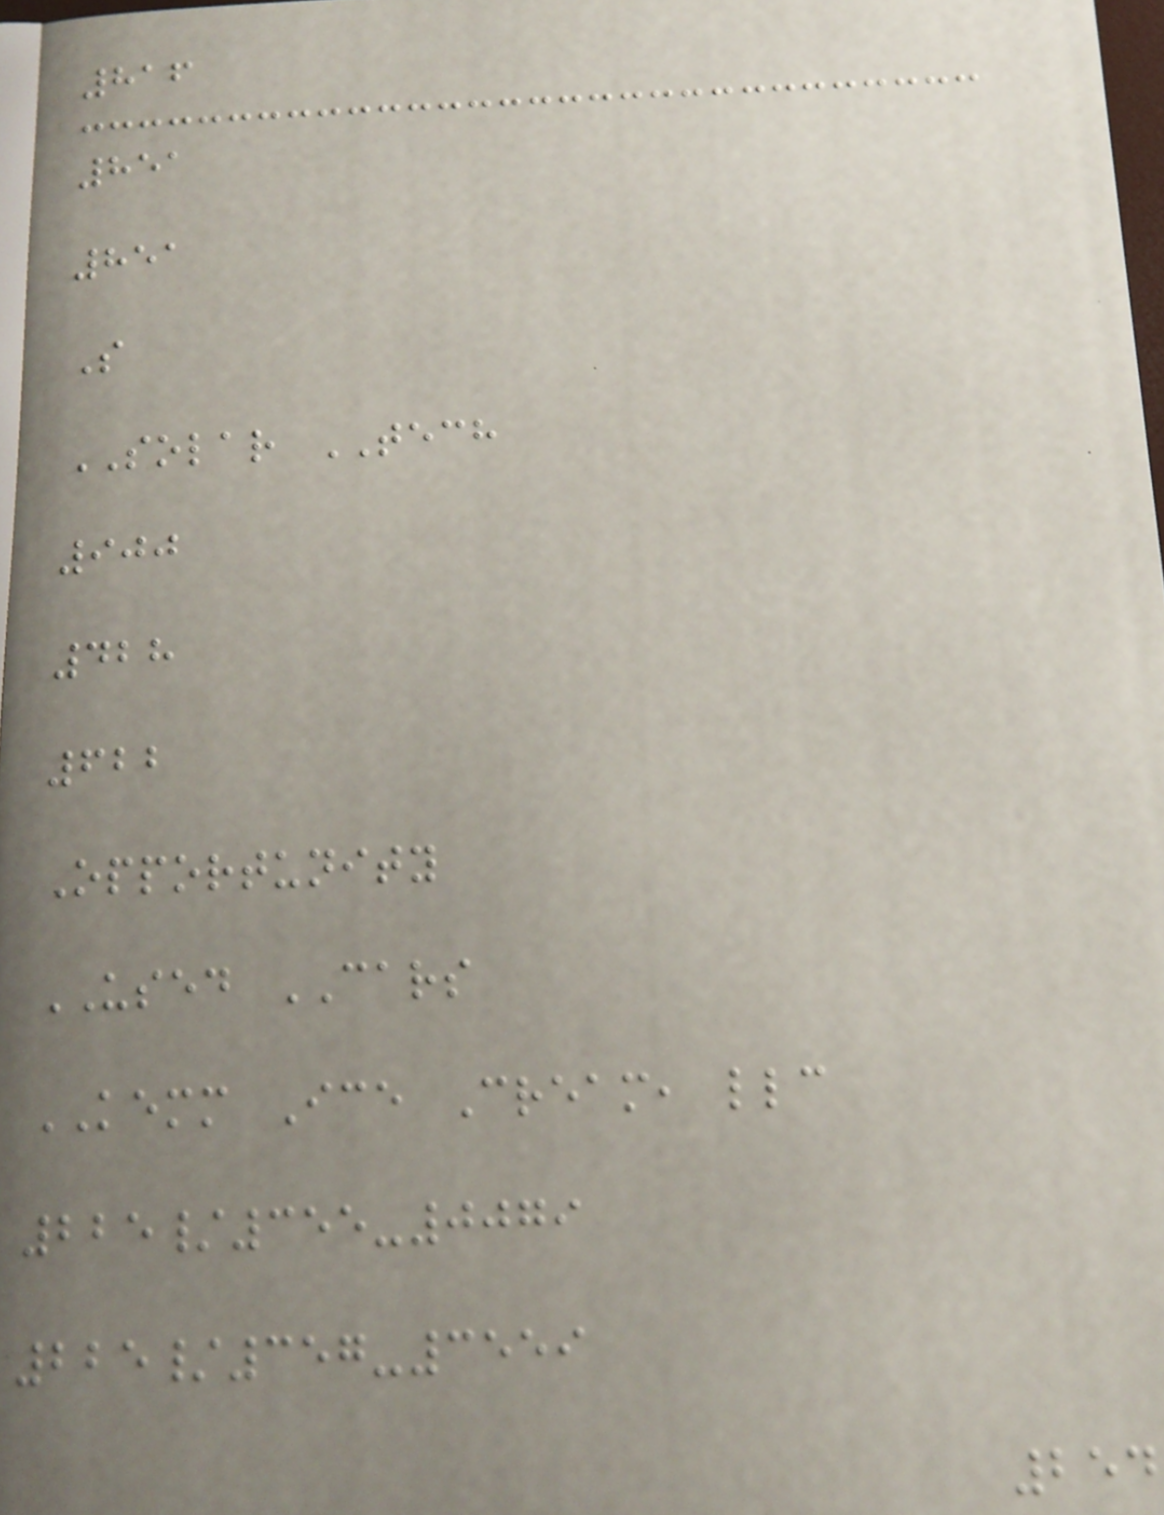816
851
851
S
SOLAR TECH
900
428
622
Opportunity
USED CARS
KEMM Ice Cream, llc
225/355-0079
225/357-3559
254
